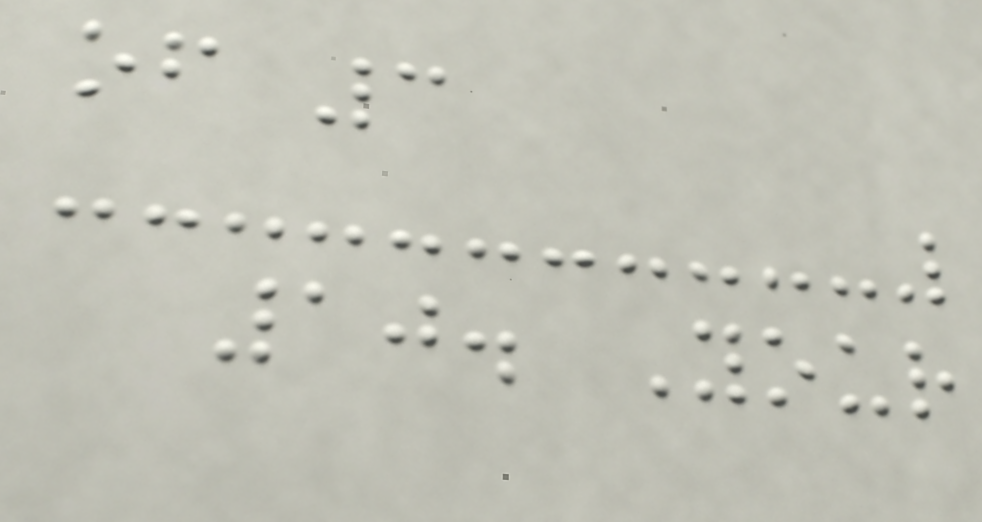of 3
10. Your
